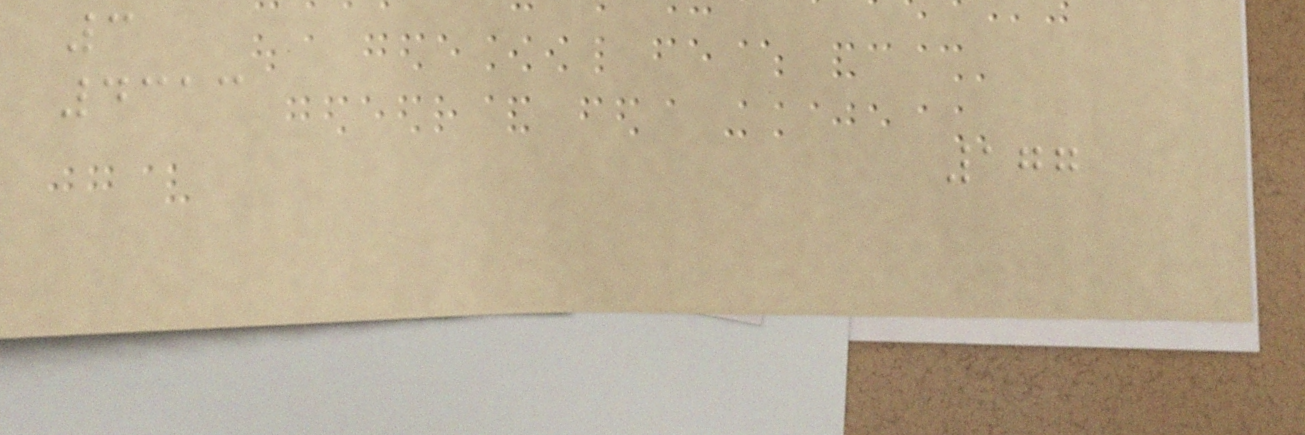3
4313
177
